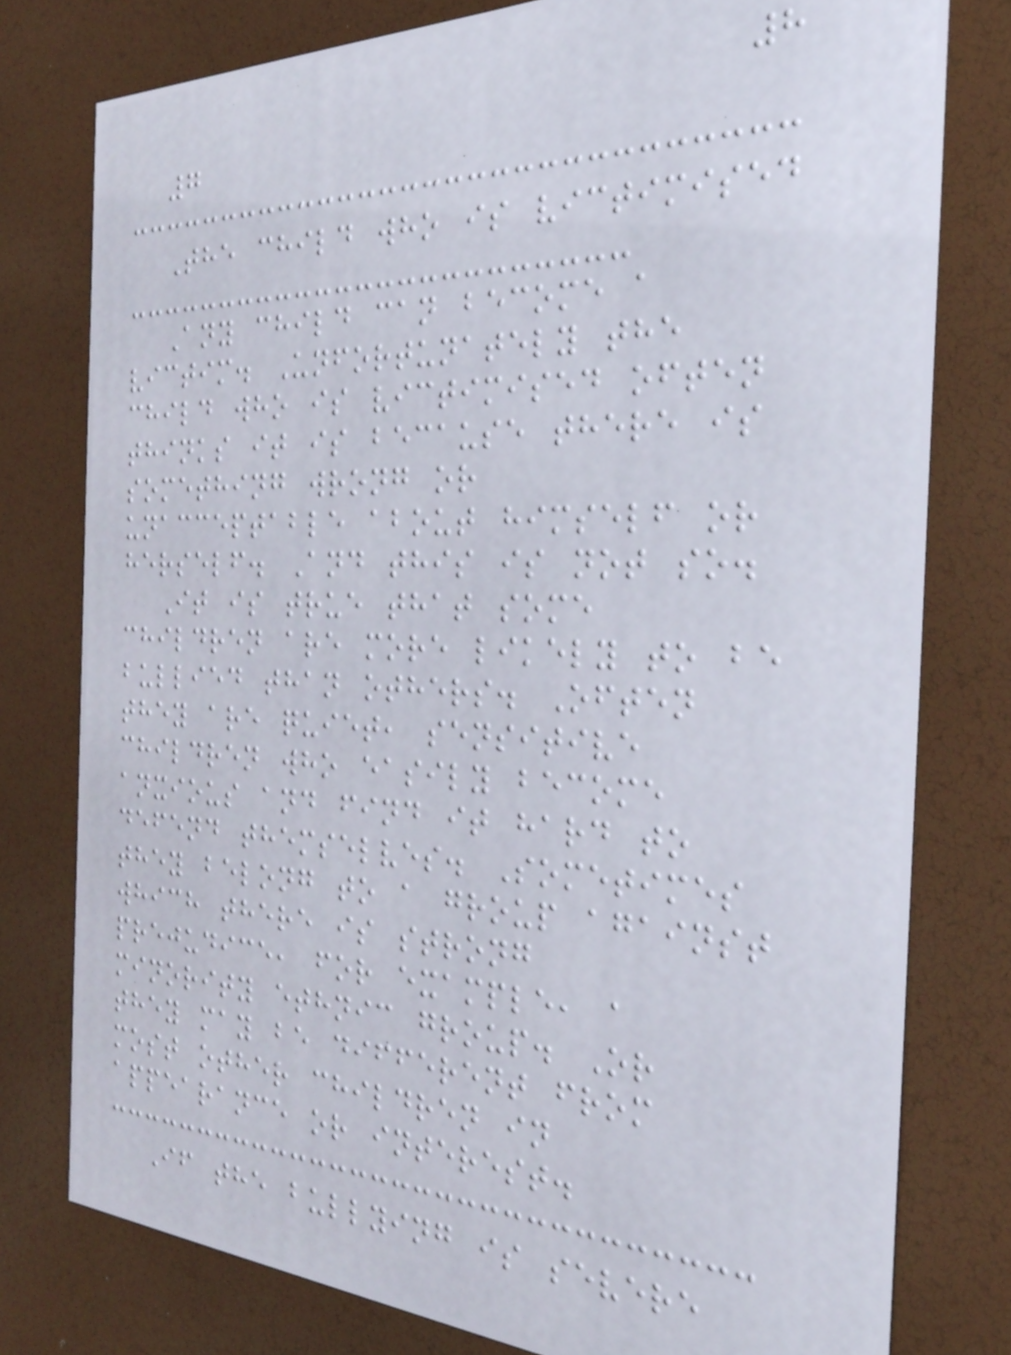8
7
The child who is victimised
Any child can become a
victim. Unfortunately the
child who is victimised often
thinks it is because there is
something wrong or
unacceptable about himself or
herself. And this is not so.
It is true that some
children are more likely to be
bullied than others. Often
they are quiet, sensitive
children who easily become
anxious and find it hard to
defend themselves. Sometimes
they belong to a group against
which there is strong
prejudice, for example, a
minority ethnic group. Or
they may be different from
most other children in
appearance or interest.
If the bullying is severe
